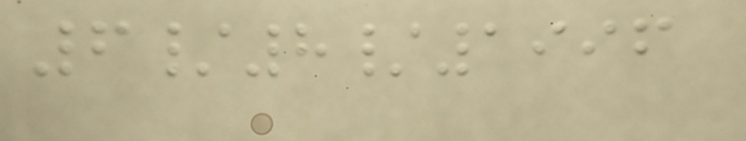6/8/1996
